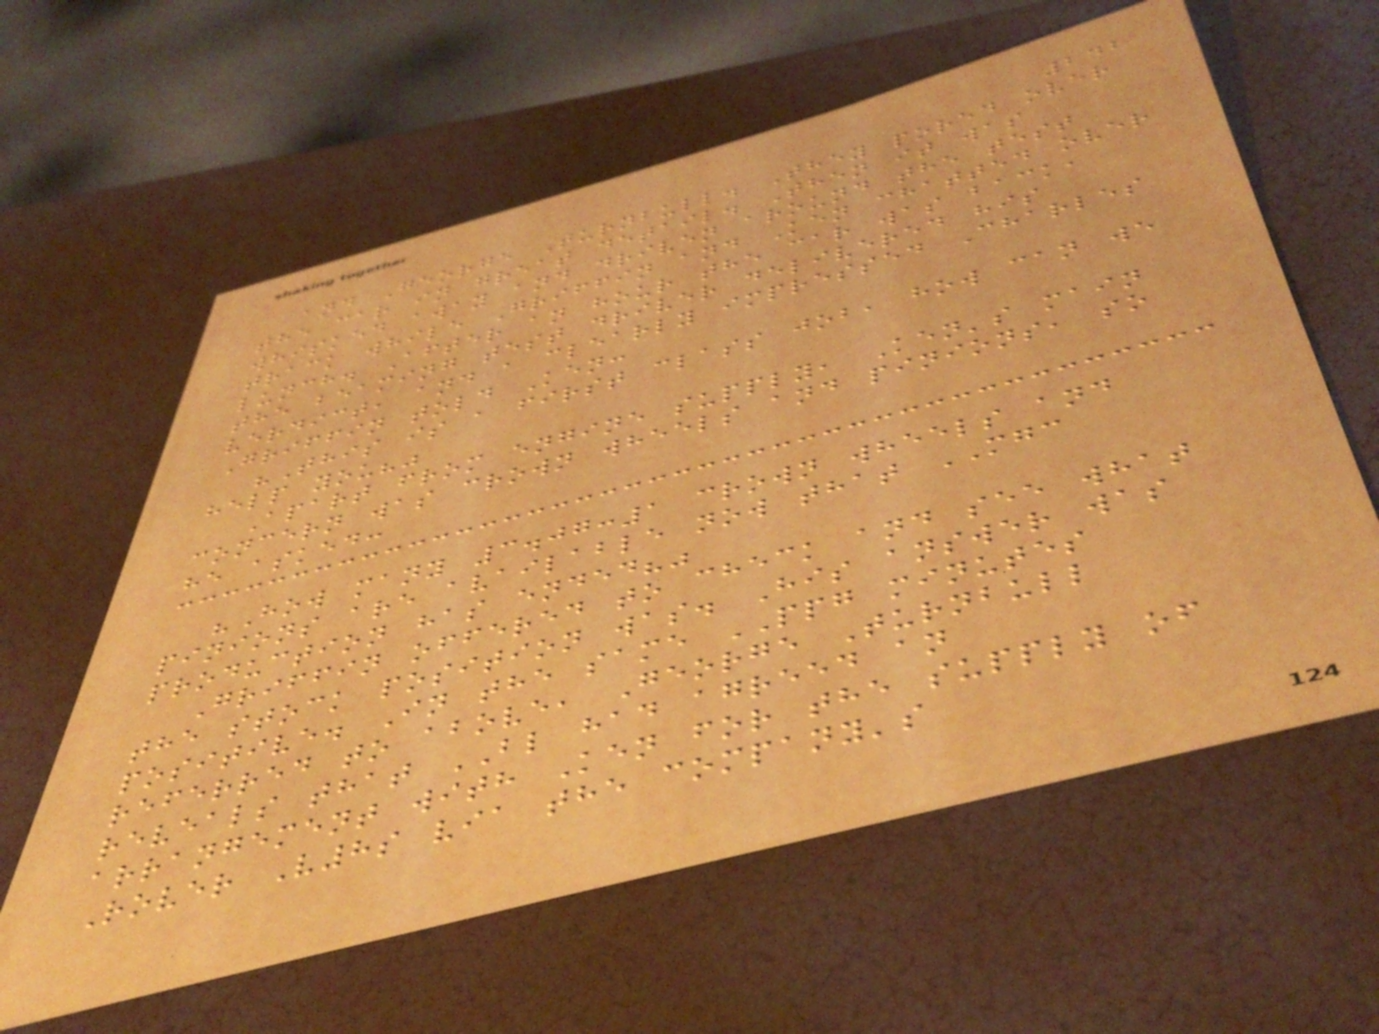242
and George Turnbull. They pored over
the car in great detail. Then it was
whisked away and driven around the test
track while Griffin and Ken chatted over
lunch. After an hour the car was back,
the beaming test driver delivered his
verdict, and a clearly impressed Charles
Griffin told Ken:
"This is a first class job, how can we
help you?"
Apart from engine supply, Ken's main
concern was crown wheels and pinions, so
he asked:
"How many 3.07:1 crown wheels and
pinions are available now that MGC
production has ended?"
Griffin offered to check and see what
the stock position was. His answer was
positive. In the same PPG minutes
referred to above, George Turnbull
reveals that BL had agreed an
arrangement with Ken for the supply of
Rover V8s via the company's
